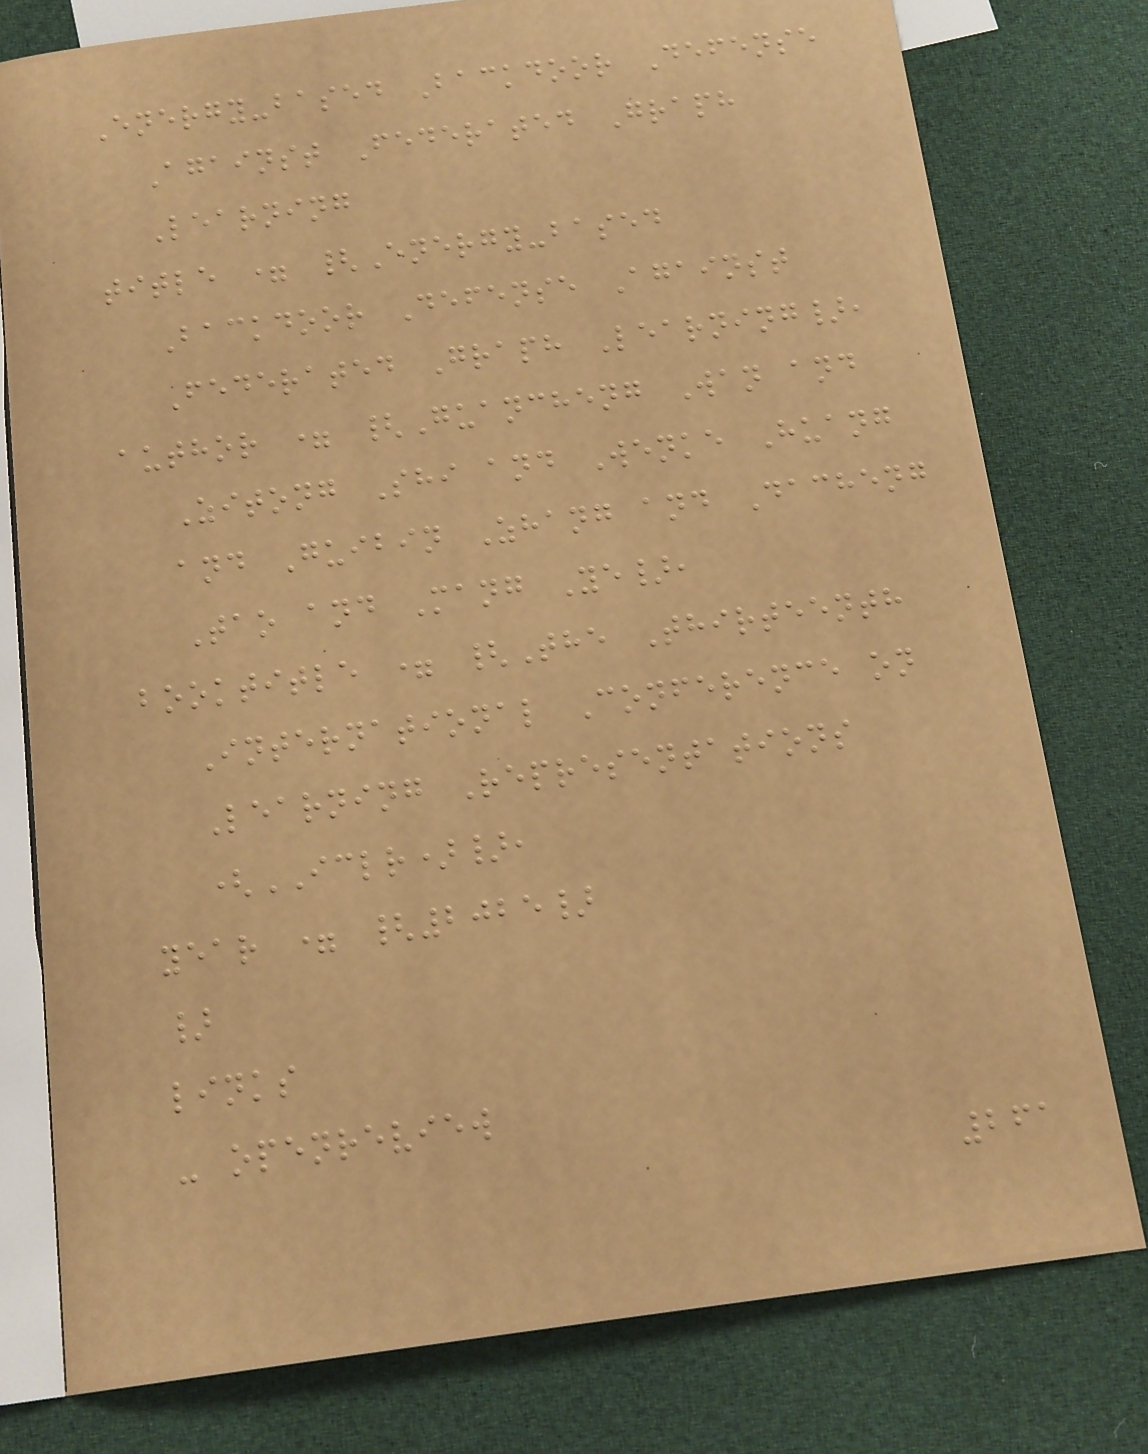Energy-based Backdoor Defense
Against Federated Graph
Learning
title = {Energy-based
Backdoor Defense Against
Federated Graph Learning},
author = {Guancheng Wan and
Zitong Shi and Wenke Huang
and Guibin Zhang and Dacheng
Tao and Mang Ye},
booktitle = {The Thirteenth
International Conference on
Learning Representations
(ICLR)},
year = {2025}
}
links
- openreview
261
